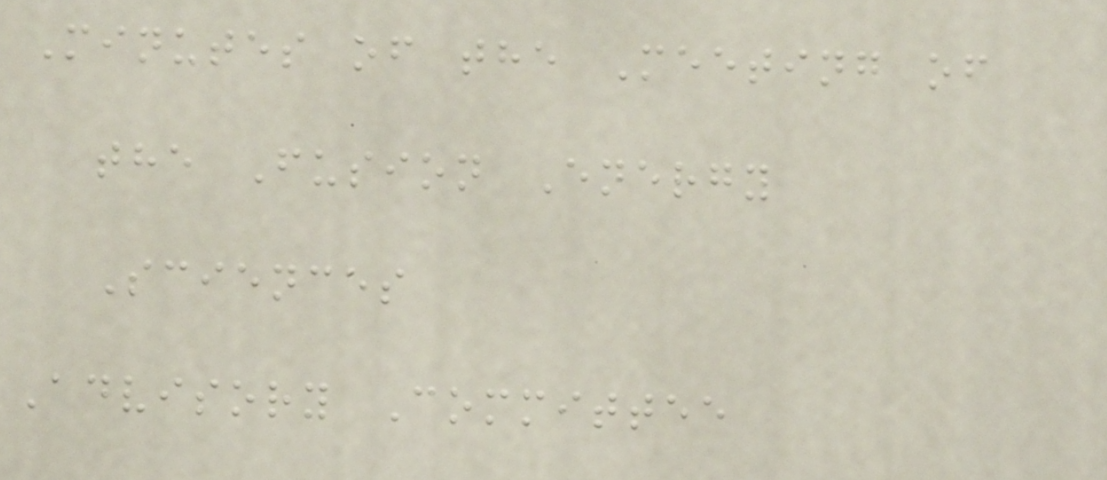Minutes of the Meeting of
the Fusion Energy
Sciences
Advisory Committee
